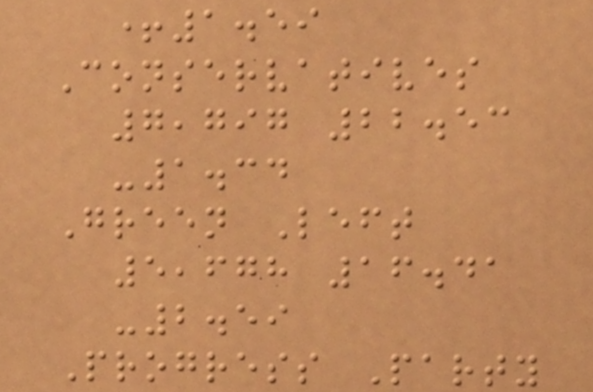+1.59
Conservatives
7,797 22.53
-1.34
Green Left
5,678 16.41
-2.59
Progress Party
